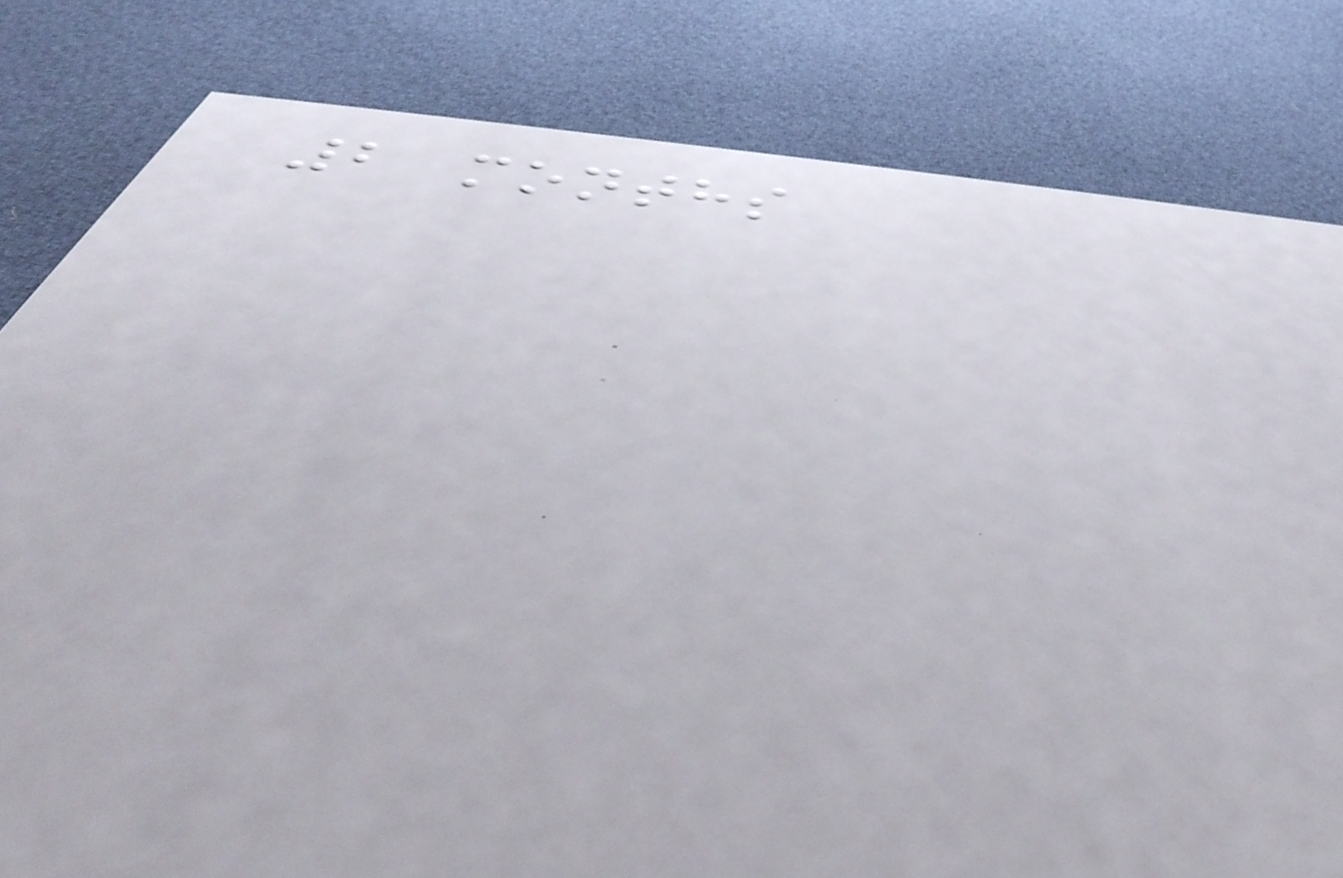2 months
